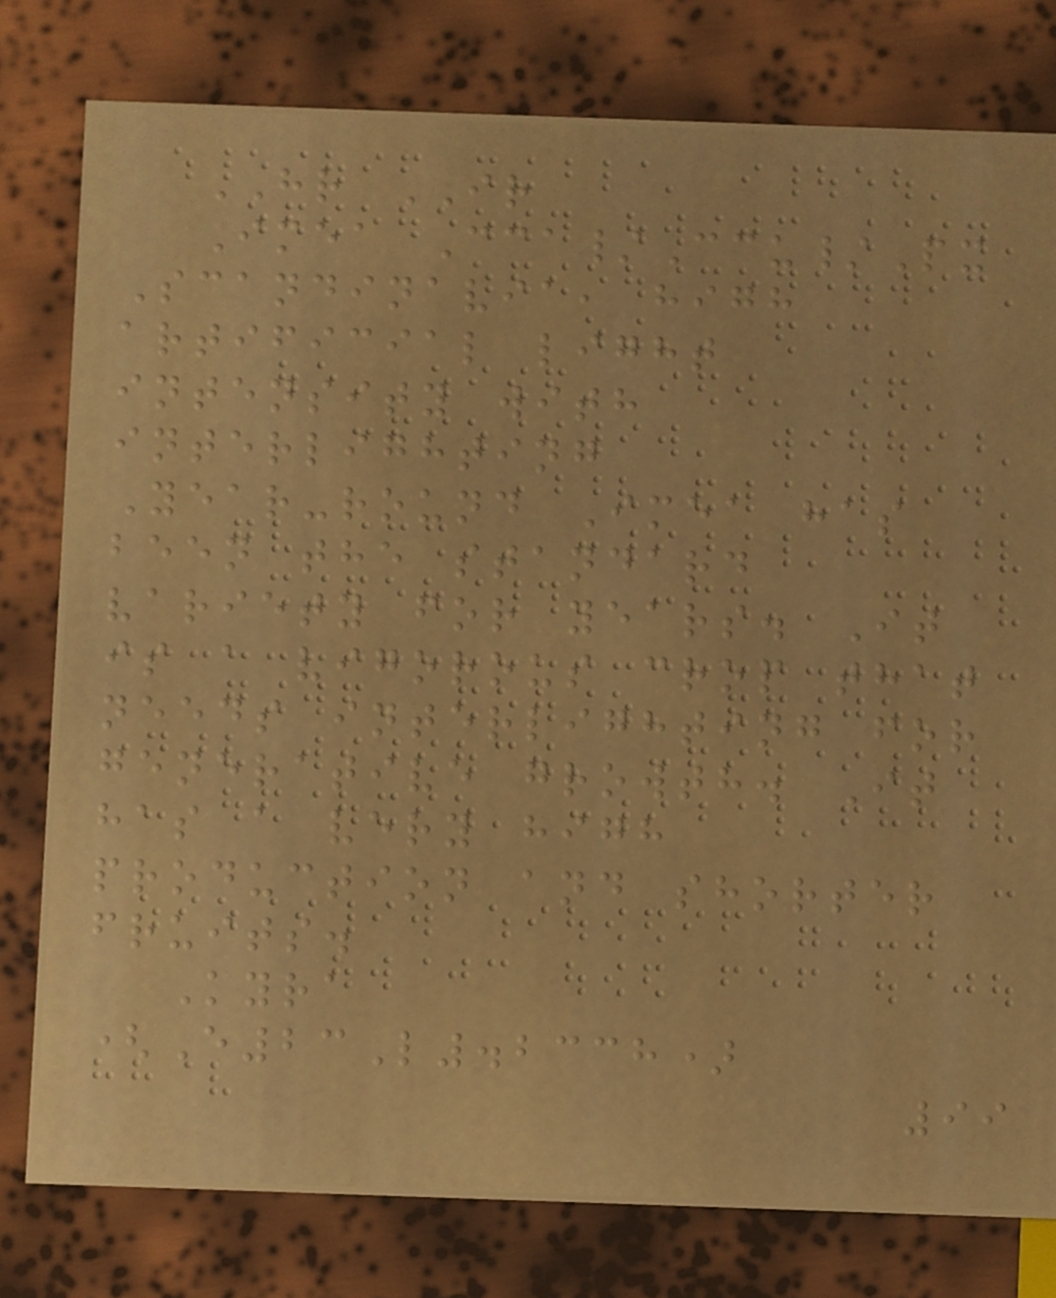HR IR
Imea Cca/Ccu/Px
Scandinavia, high
artificial light
intensity with
interlighting
Year-round Imea has
been the standard
variety for years. It
is a vigorous crop that
needs interlighting for
generative growth. It
has a very high
production and shorter
fruits.
Kyra
(E23L.2338)
99
